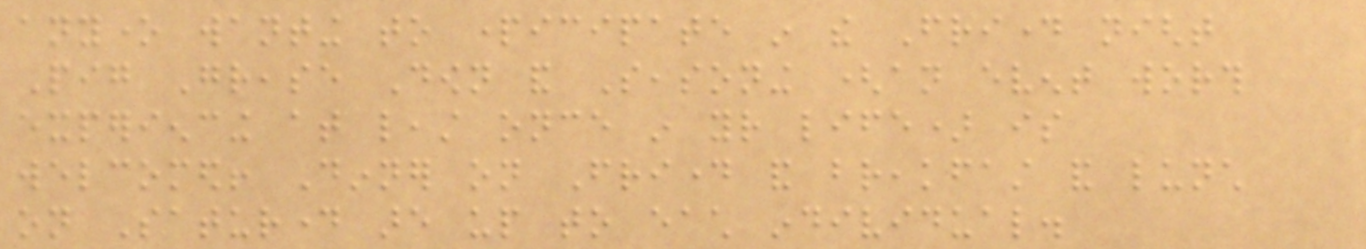anyone wanting to participate in the Friday night
Pig Grease Down and Seasoning (an event worth
experiencing at least once in your life) is
welcomed! Dinner on Friday and breakfast and lunch
on Saturday are up to each individual.
